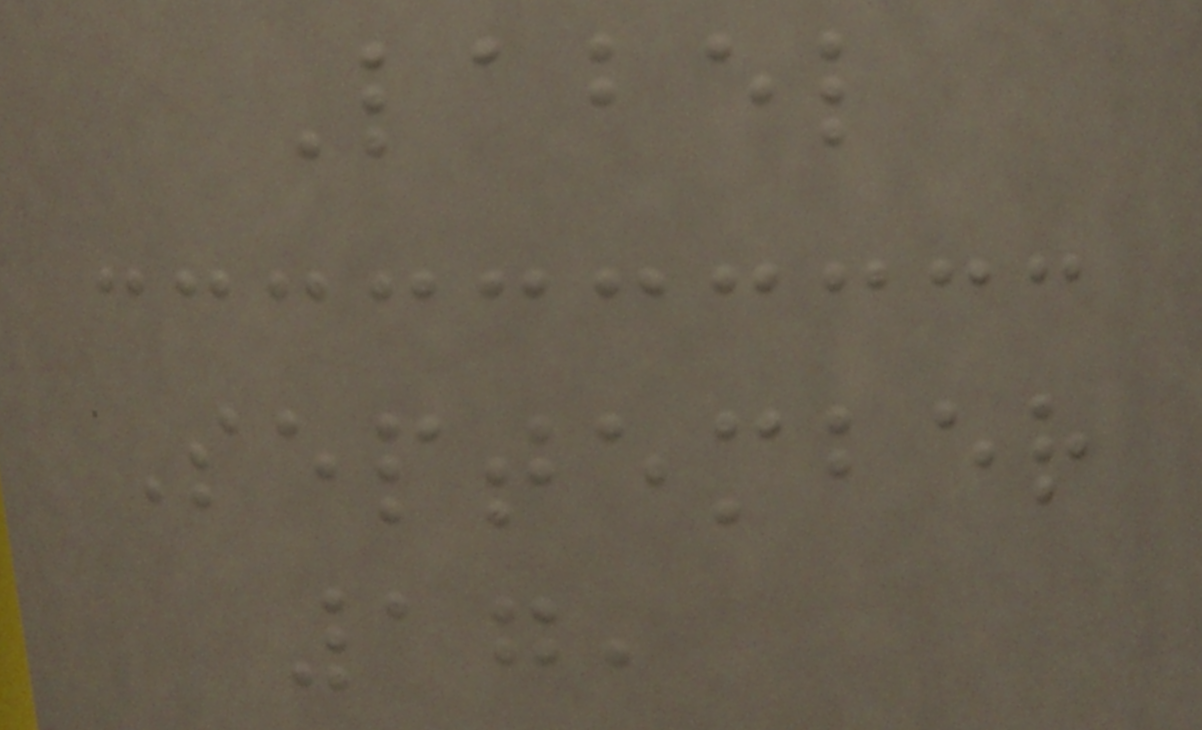Label
September
17,
